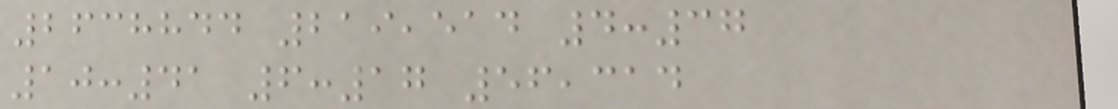2638844 219,514 4:37
10:41 6:17 56,314
